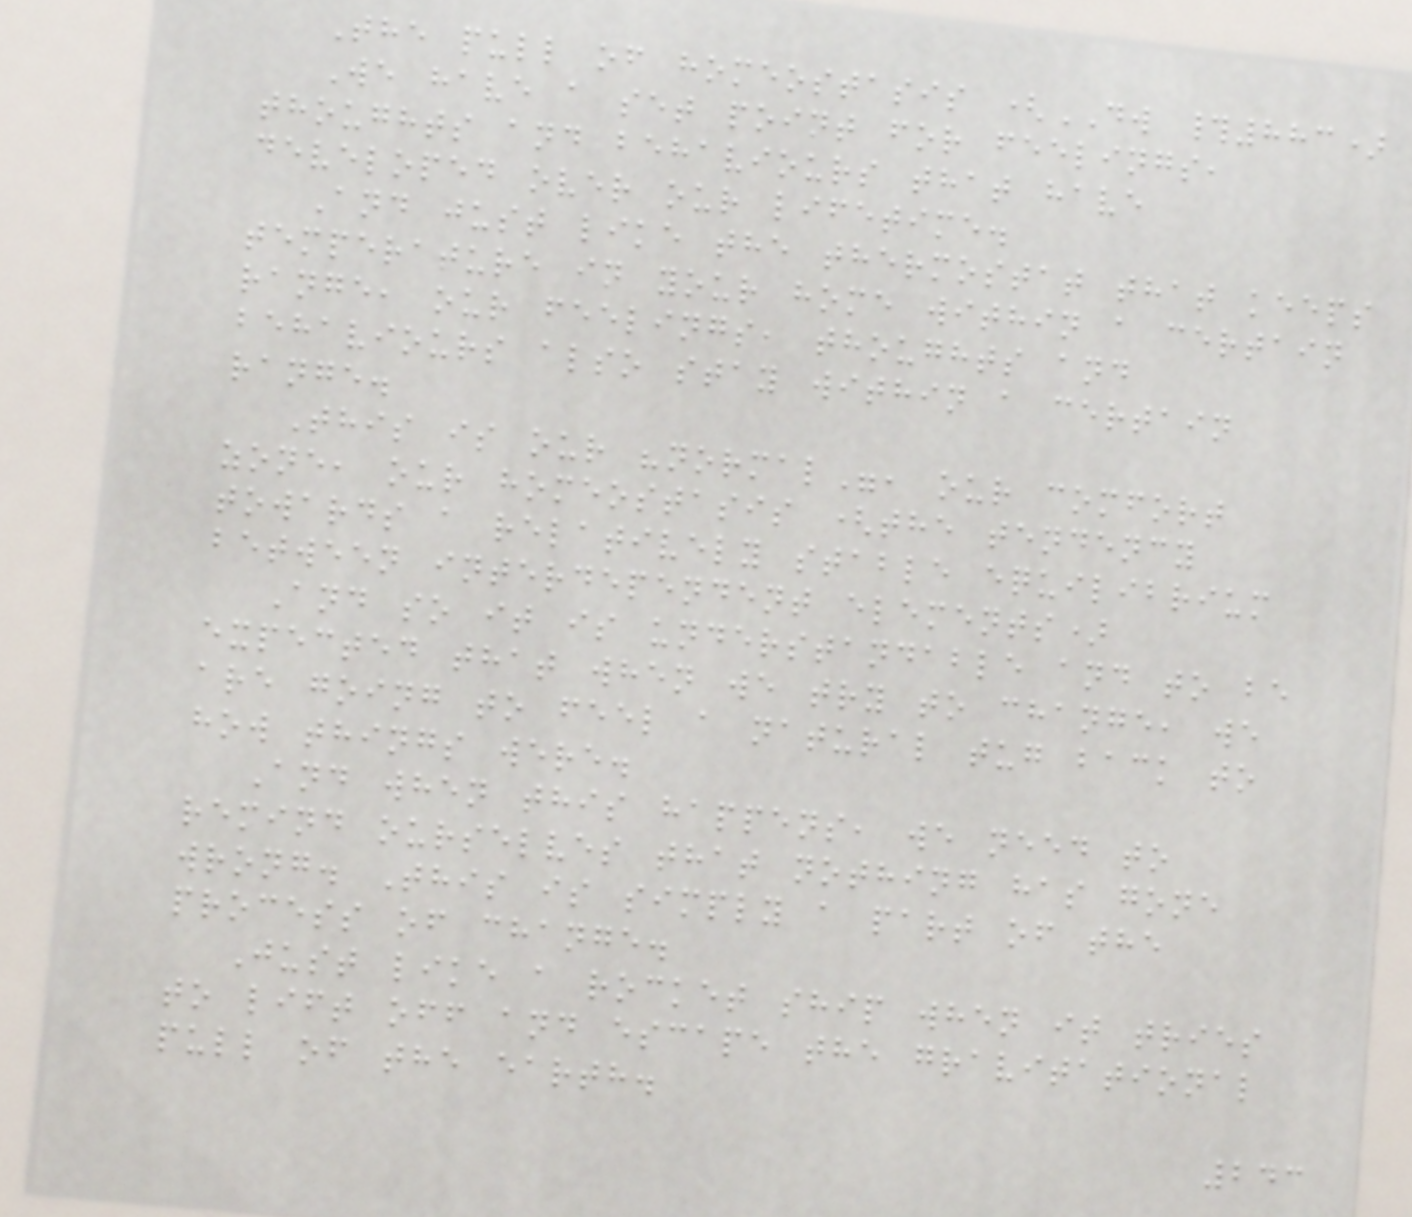The pull of homeostasis (DW #883)
We have a set point for feelings,
thoughts and behaviours that have
developed over our lifetime.
And just like the thermostat that keeps
temperature in your home within a certain
range, our feelings, thoughts and
behaviours also stay within a certain
range.
This is our "normal", our comfort
zone, our homeostasis (the tendency
towards a relatively stable equilibrium
between interdependent elements)
And so it is understandable and to be
expected that when we try to change, we
are going to feel a natural tug back to
how things were.
And when this happens, we need to
remind ourselves that nothing has gone
wrong. This is simply a part of the
process of change.
Just like a rocket ship when it tries
to lift off and escape the gravitational
pull of the earth.
243
